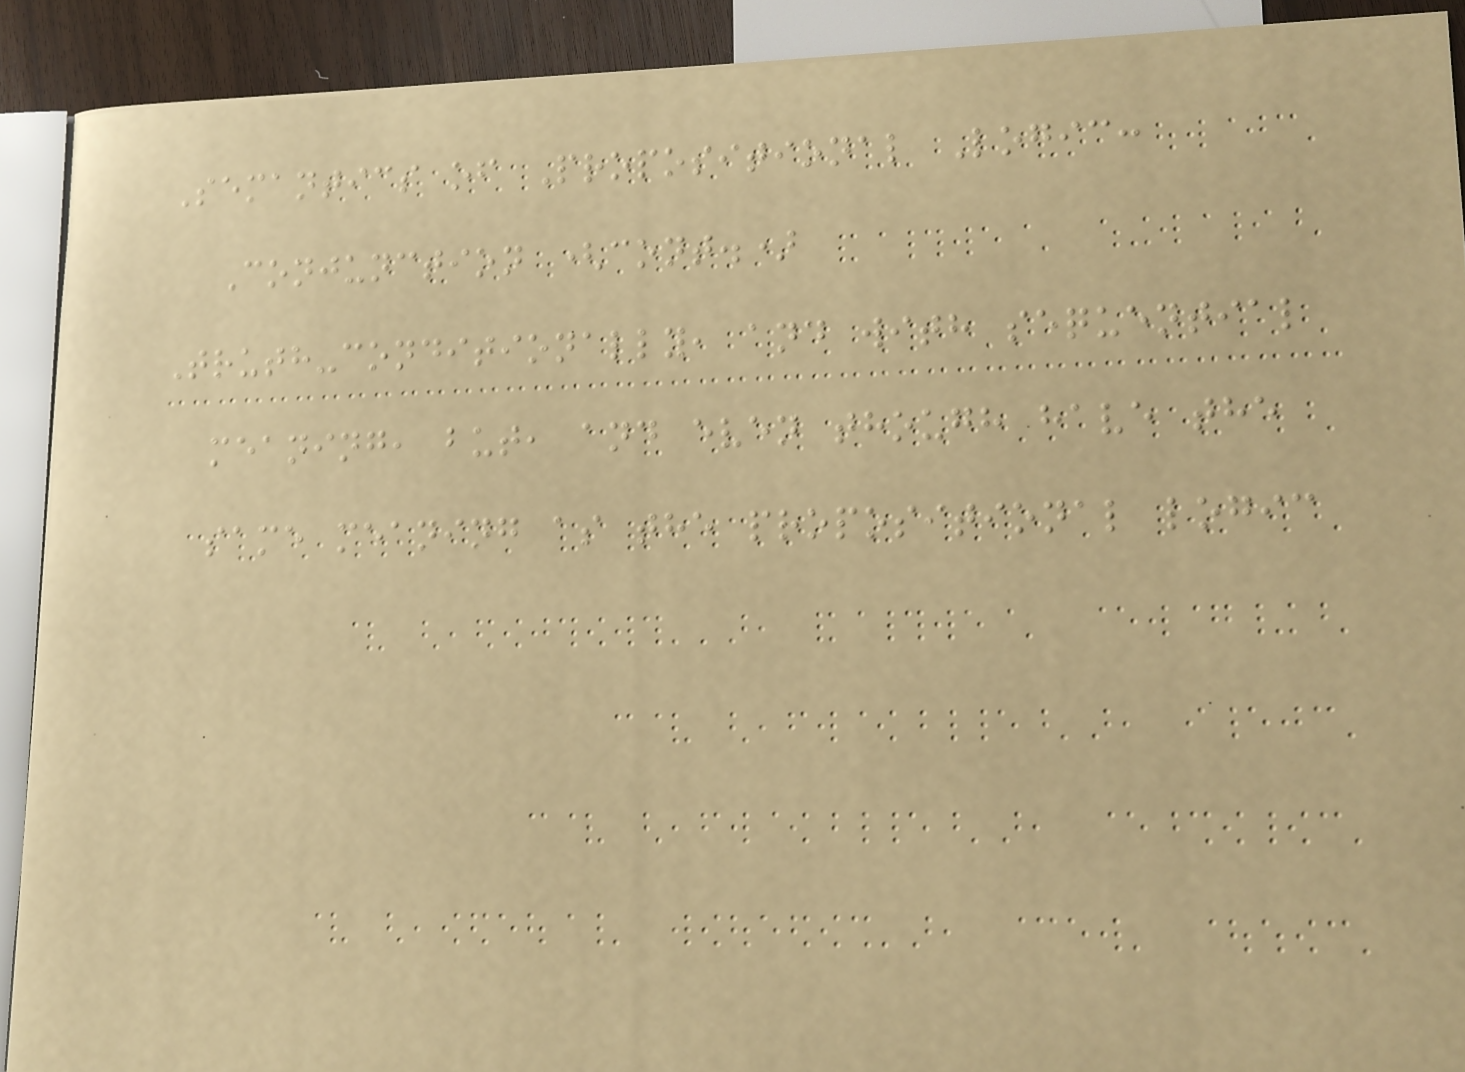Semantics of Propositional Logic:
Conjunction (cont.)
Truth-conditionally, and with sequential
meaning, but, and even though have the
same meaning as the propositional logic
